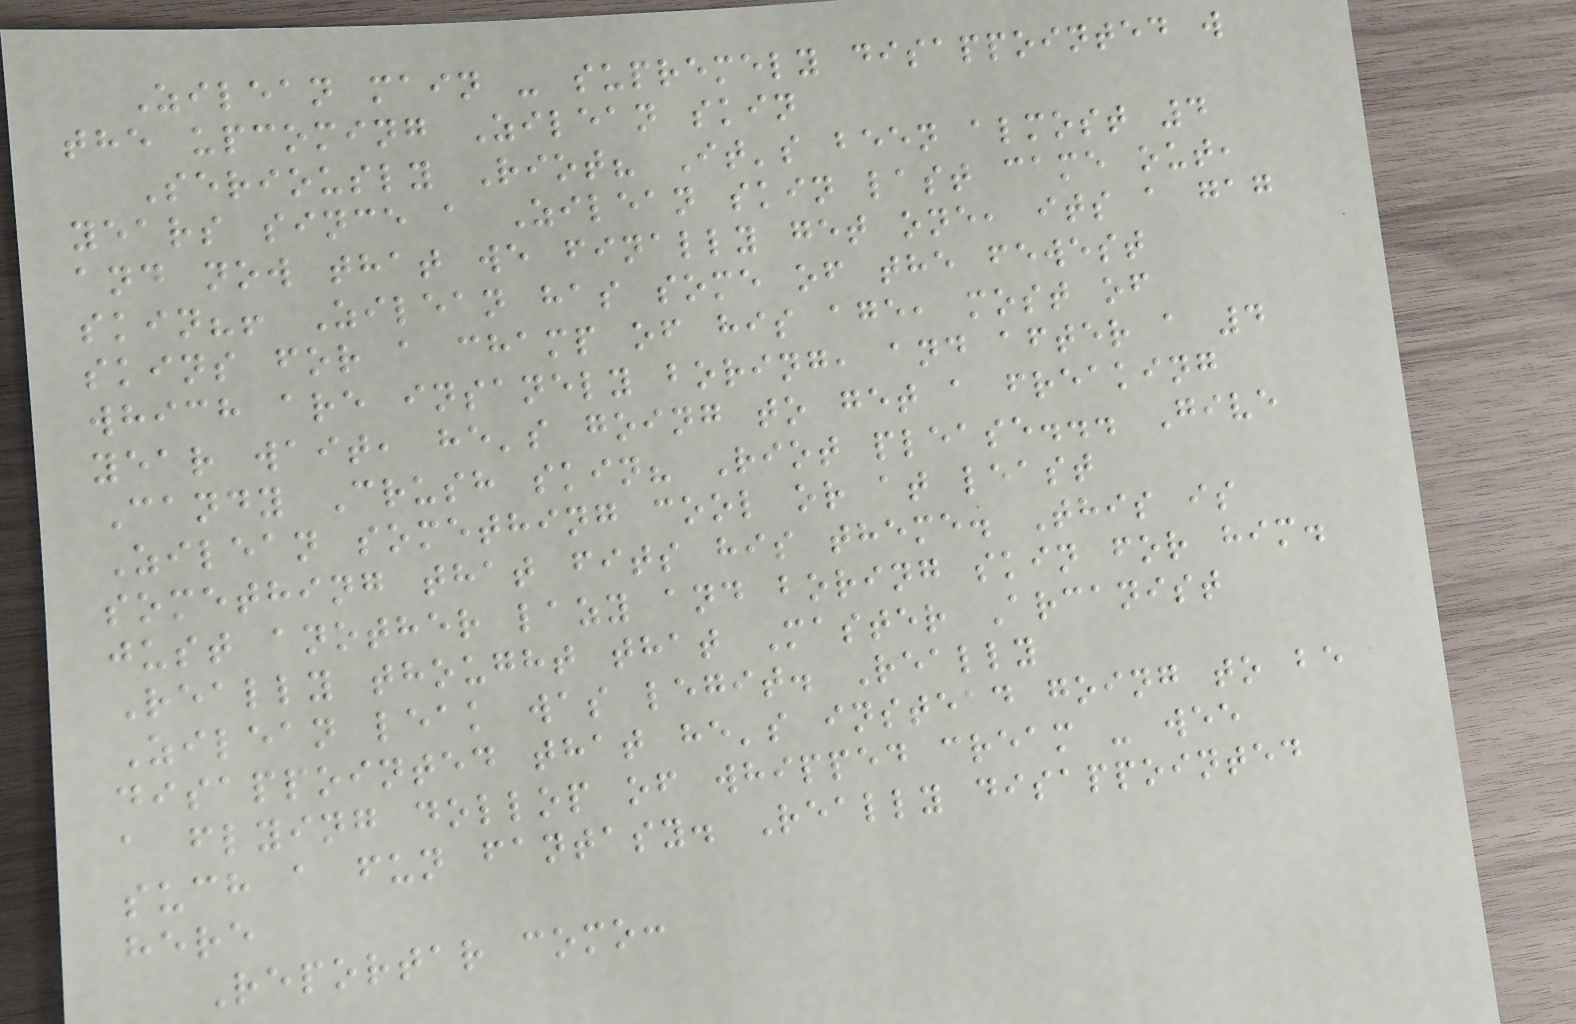Zilean main - supremely disappointed w
the upcoming Zilean skin
Seriously Riot? It's been almost 4
years since a Zilean skin last came out,
and now that we finally get one, its a gag
skin?! Zilean has some of the fewest
skins for a champ of his age, most of
which are insanely boring, and after a 4
year wait, he's going to get a freaking
Candy Crush skin? Riot please... Give
Zilean something cool or at least
something that fits his theme. This is
just another lazy and boring skin for him.
Really thought that Master Arcanist
Zilean leak was legit. Really
disappointed that he's instead going to be
a flying dollop of whipped cream - wee
such a fun fantasy. Really disappointed
here
Reportar como:
